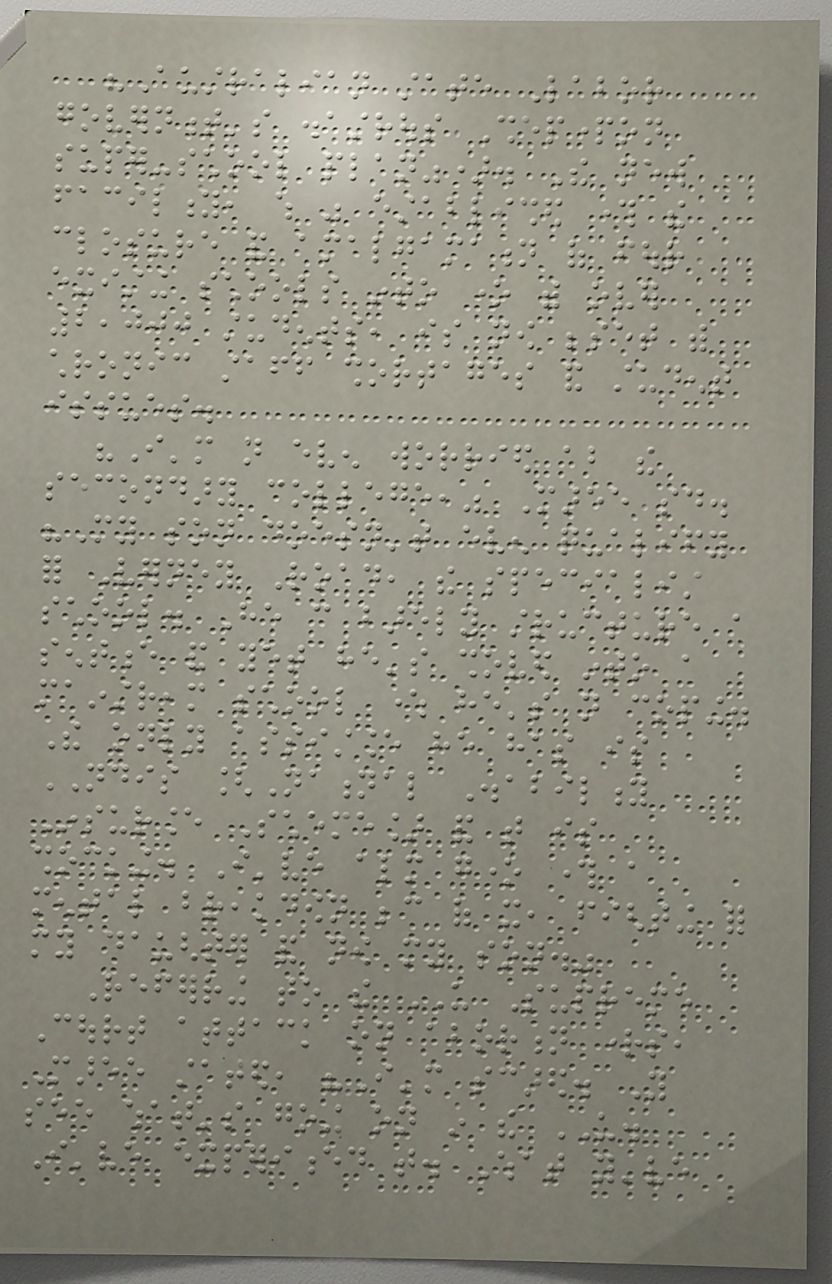"Australian state Labor
government's disastrous Shepparton
super-school plan"). The new
facility, which was established through the
closure and amalgamation of four
existing schools into one with over
2,000 students, is now beset with
chronic staff shortages and student
issues.
"I'm not even worried about the
secondary college," Maree said.
"My son doesn't even qualify
for Verney Road, the specialist
school. He can barely structure a
sentence and yet he's shoved into a
mainstream school where he's not coping.
The only assistance he has is
NDIS [National Disability
Insurance Scheme] and that is
shocking. I've almost gone through a
mental breakdown because of it, fighting for
my daughter and now my son."
Referring to the US Supreme
Court attack on abortion rights,
Maree stated, "I'm scared. You
see what's going on in the US.
I've experienced that. What you've
